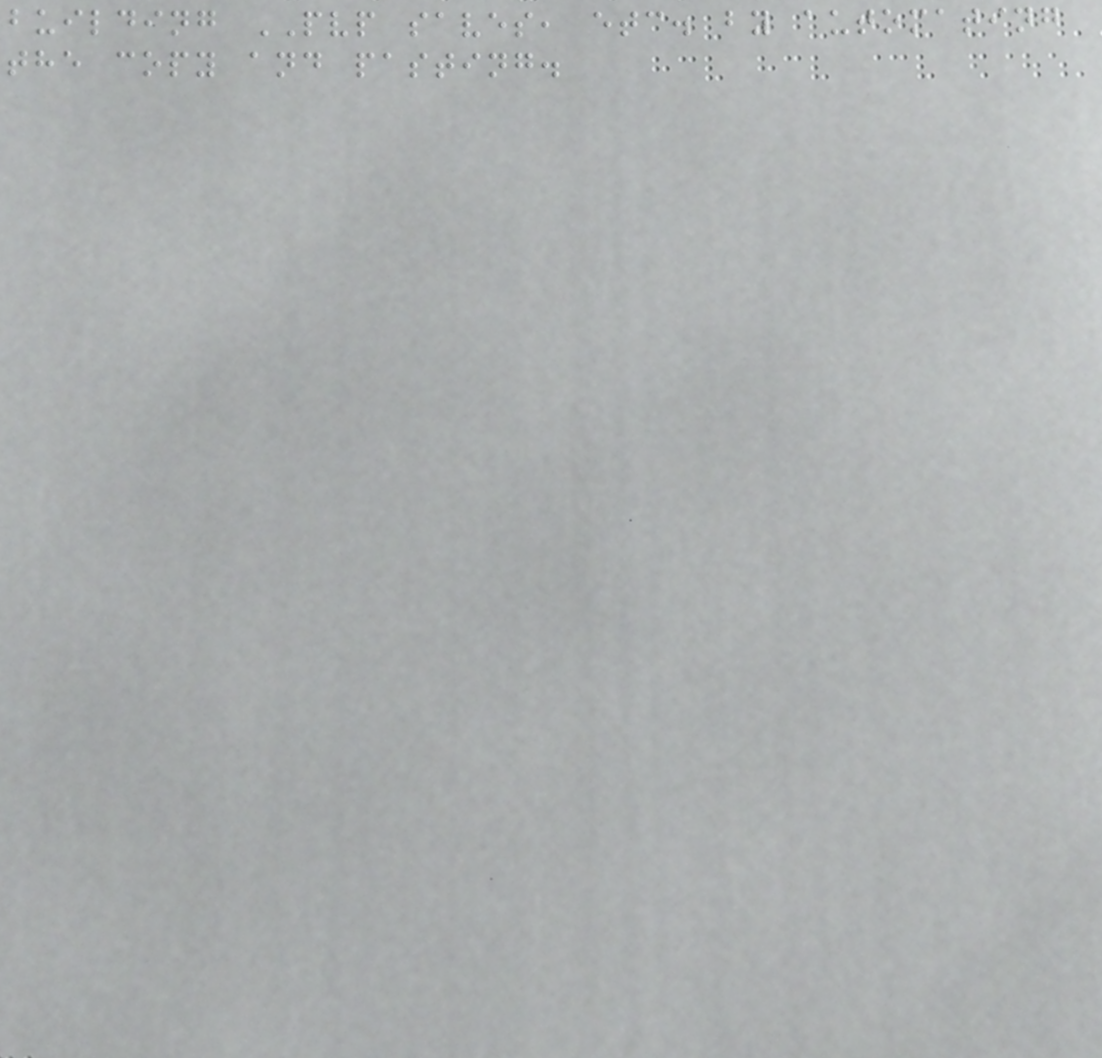building PVP saves, etc. by automating
the copy and pasting.
